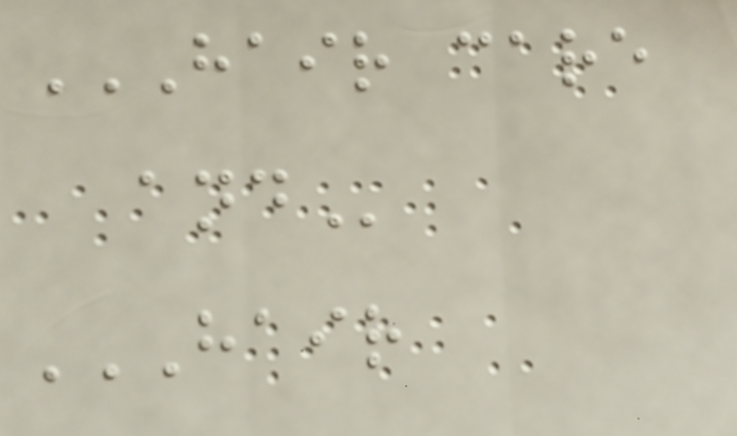HAIR CARE
AND
HAIR
